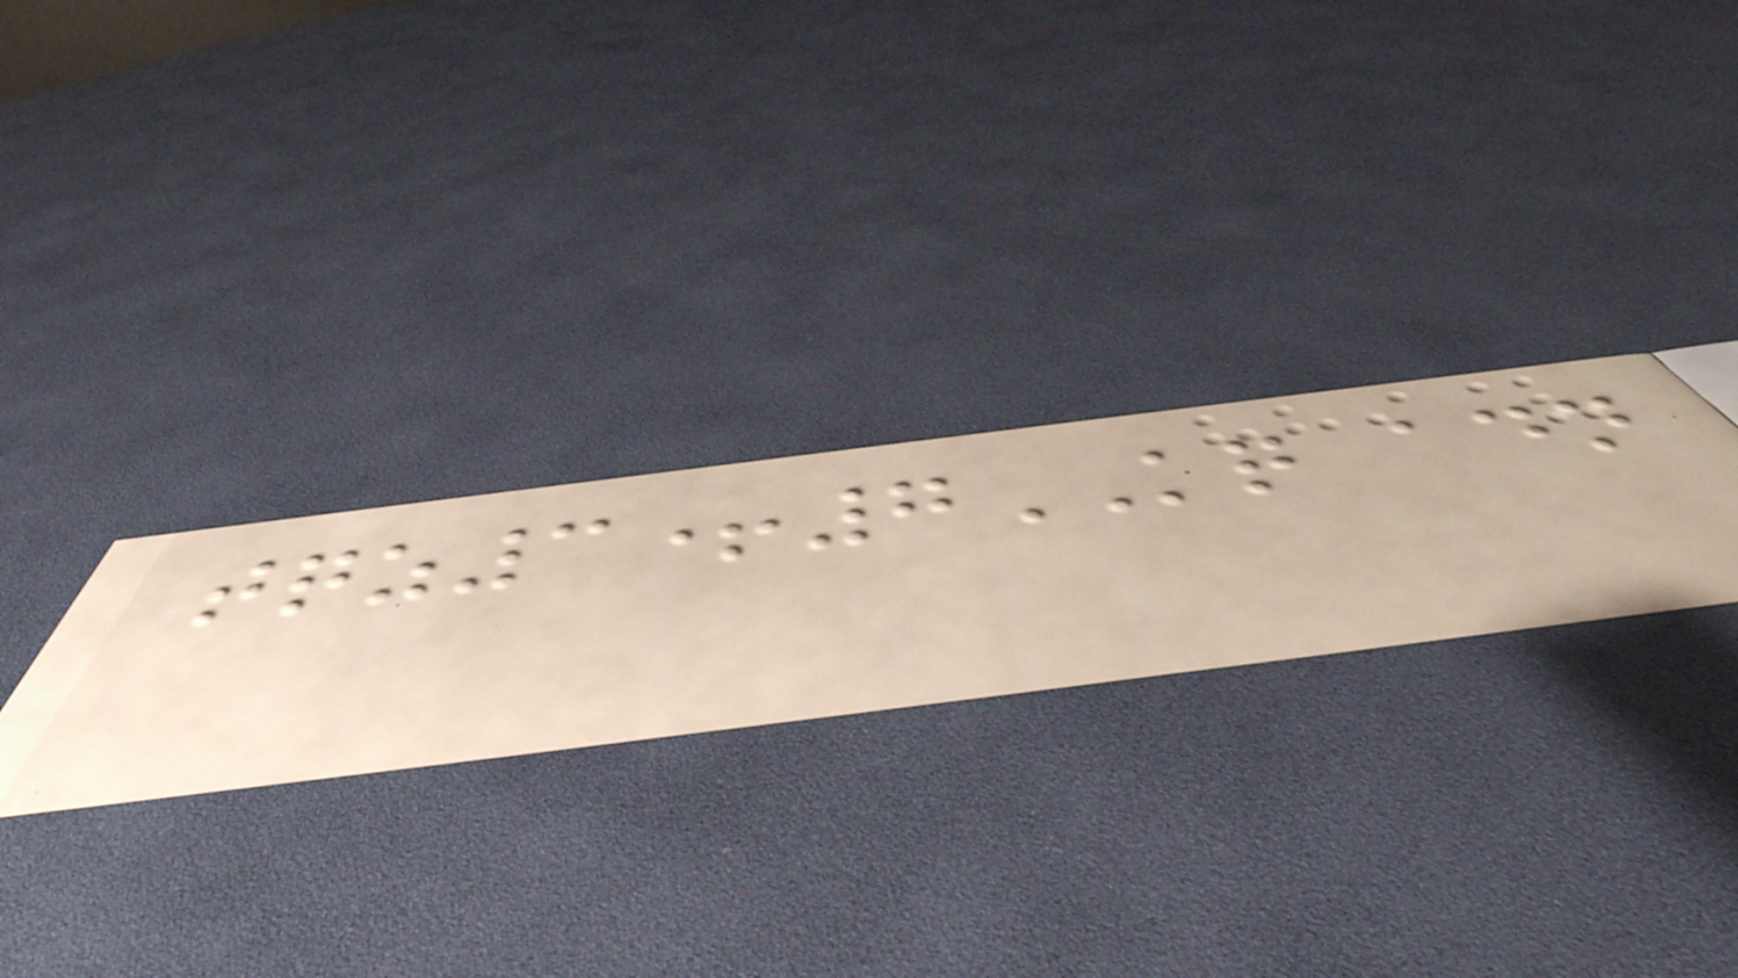tqz3+7KQ adn
